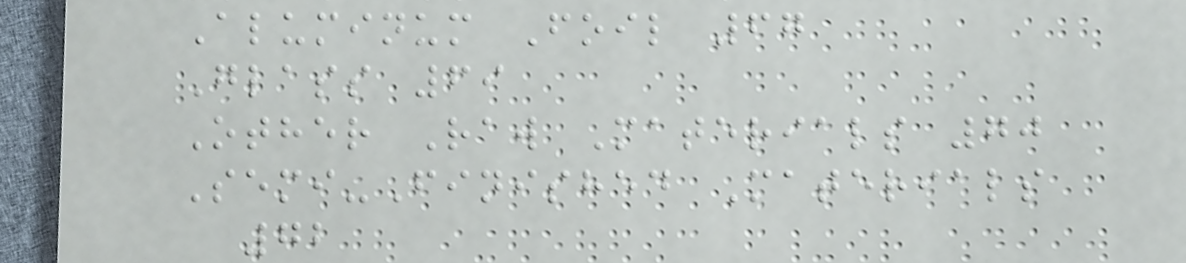Aluminum Foil 67
Glass 69
Other Raw Materials 70
Semi-Finished Materials
72
